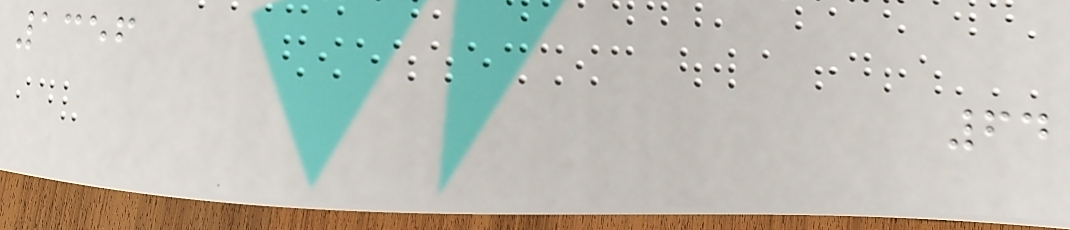1356
64
